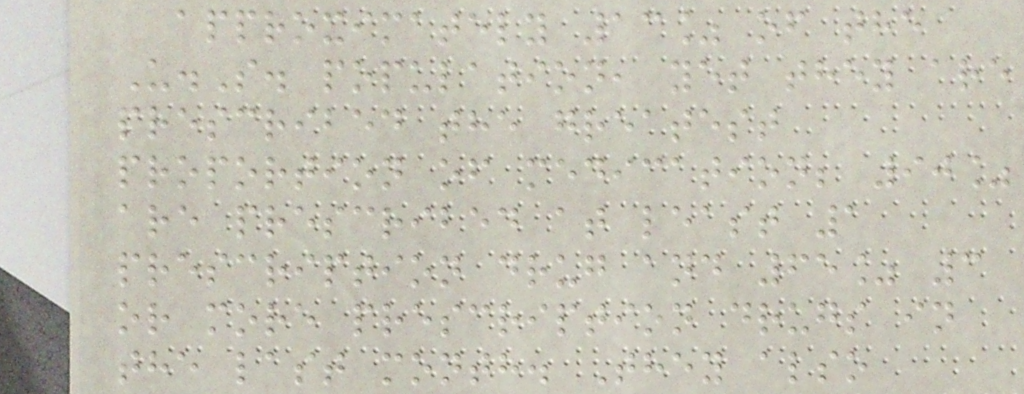approximately 13% of the
U.S. population, yet they are
prescribed the greatest
proportion of medication; 90%
are prescribed at least 1
prescription drug and 65% 3
or more prescription drugs in
the last month. They also
